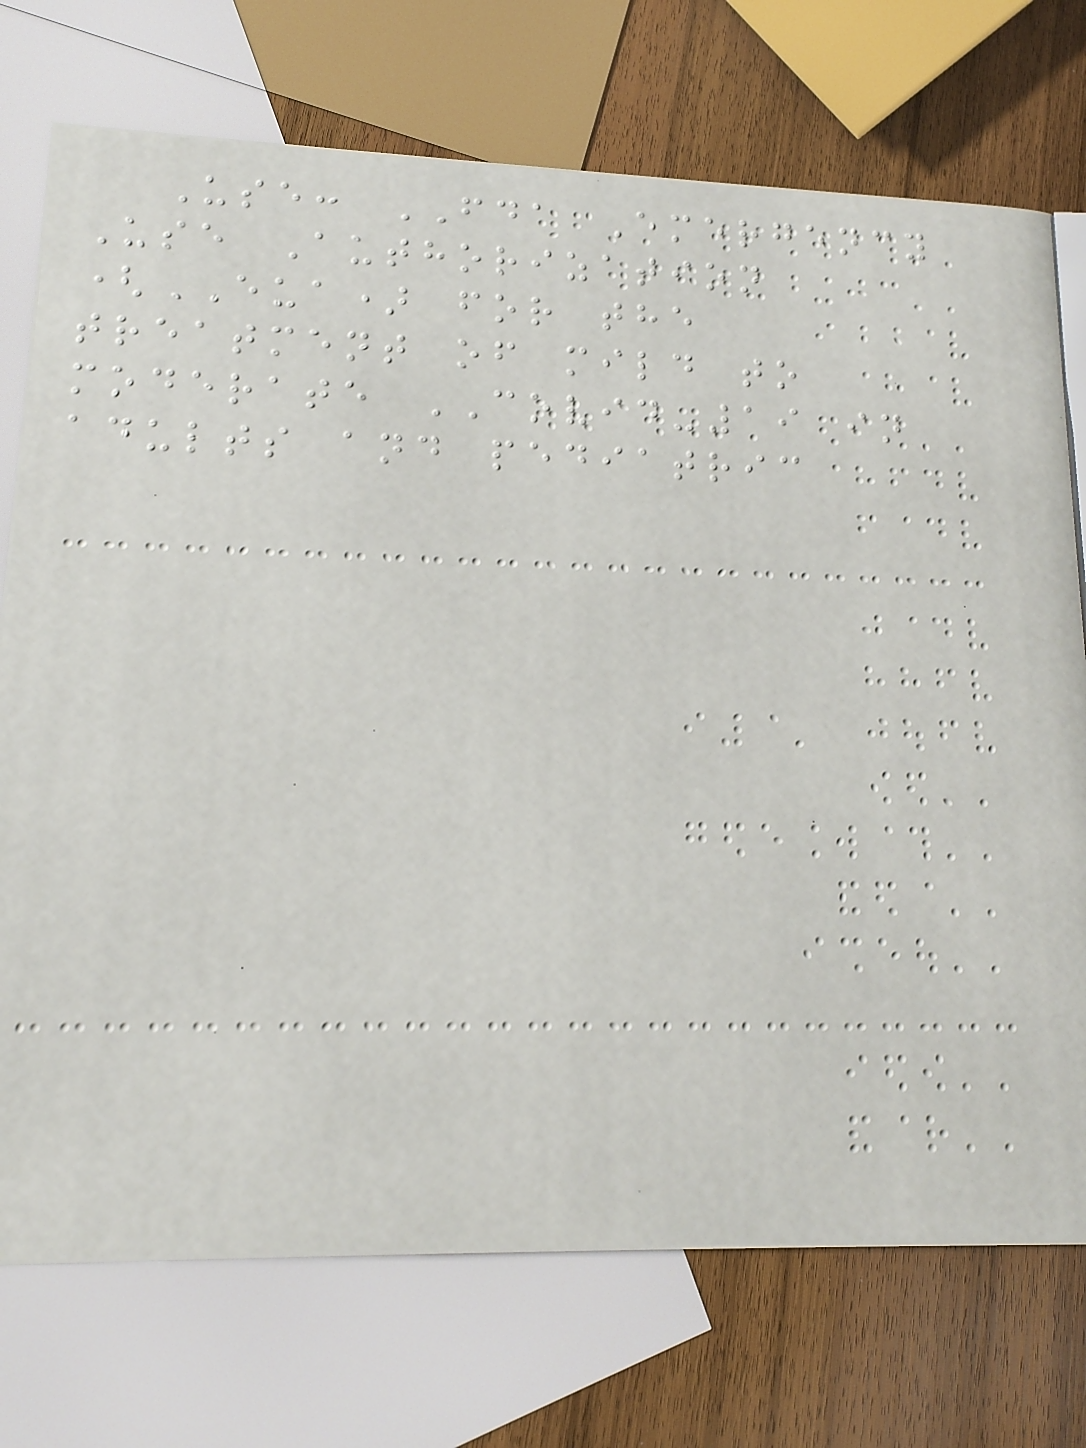Use: FDA Emergency
Use Authorization
(EUA) for the
treatment of mild to
moderate COVID-19 in
adults and pediatric
